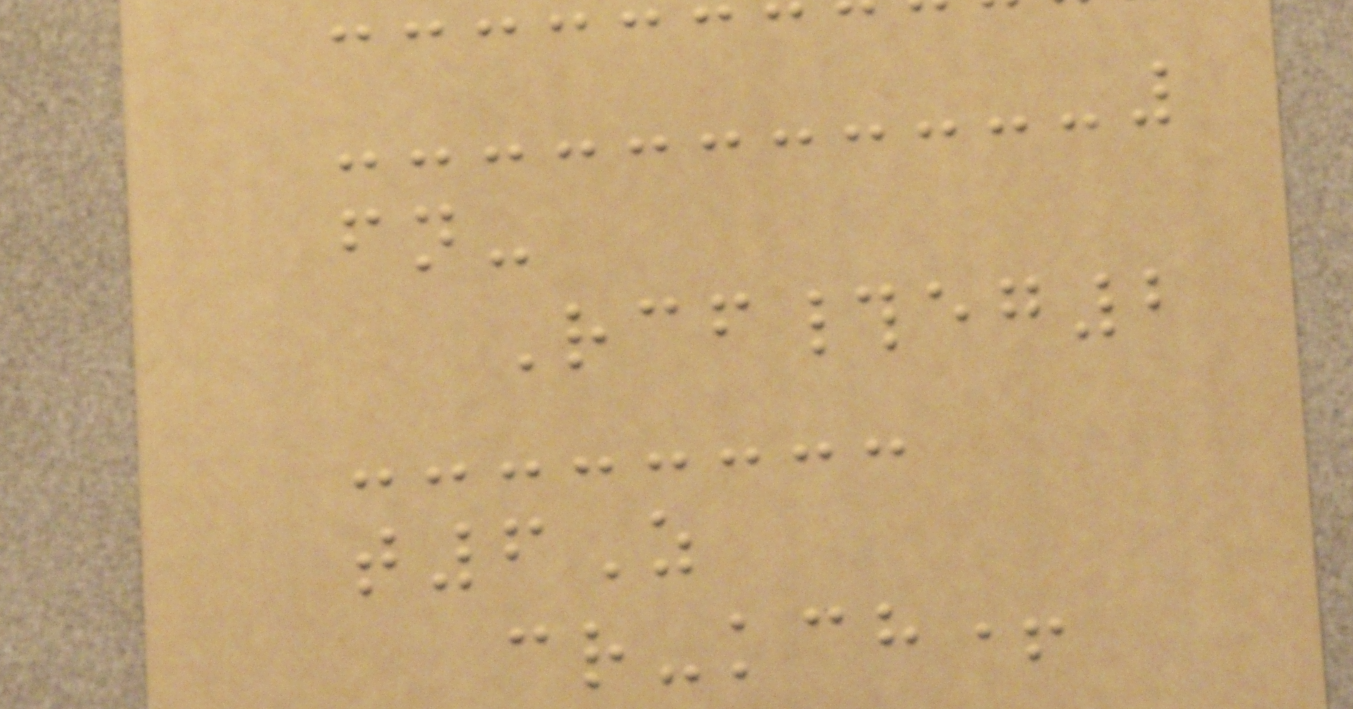fn-
Rcf#eg2
t6Z
cr-kch+
